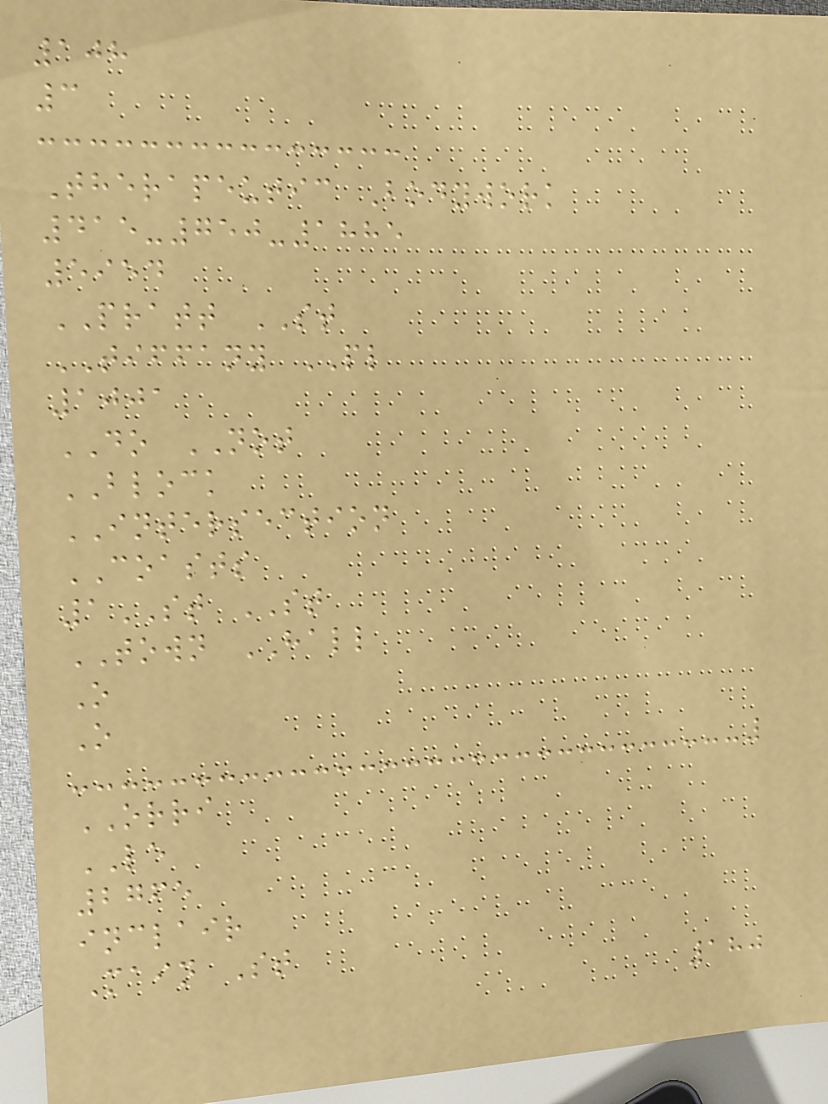108
3
Therapeutic Bodywork
415-750-1885
5954
PRATT ST
TIFFANY PL
1001
DO NOT
BLOCK
INTERSECTION
COASTS
1ST ST
TOWN HALL
O
O
ORRI
LE
2765
inclair
Main St
180
